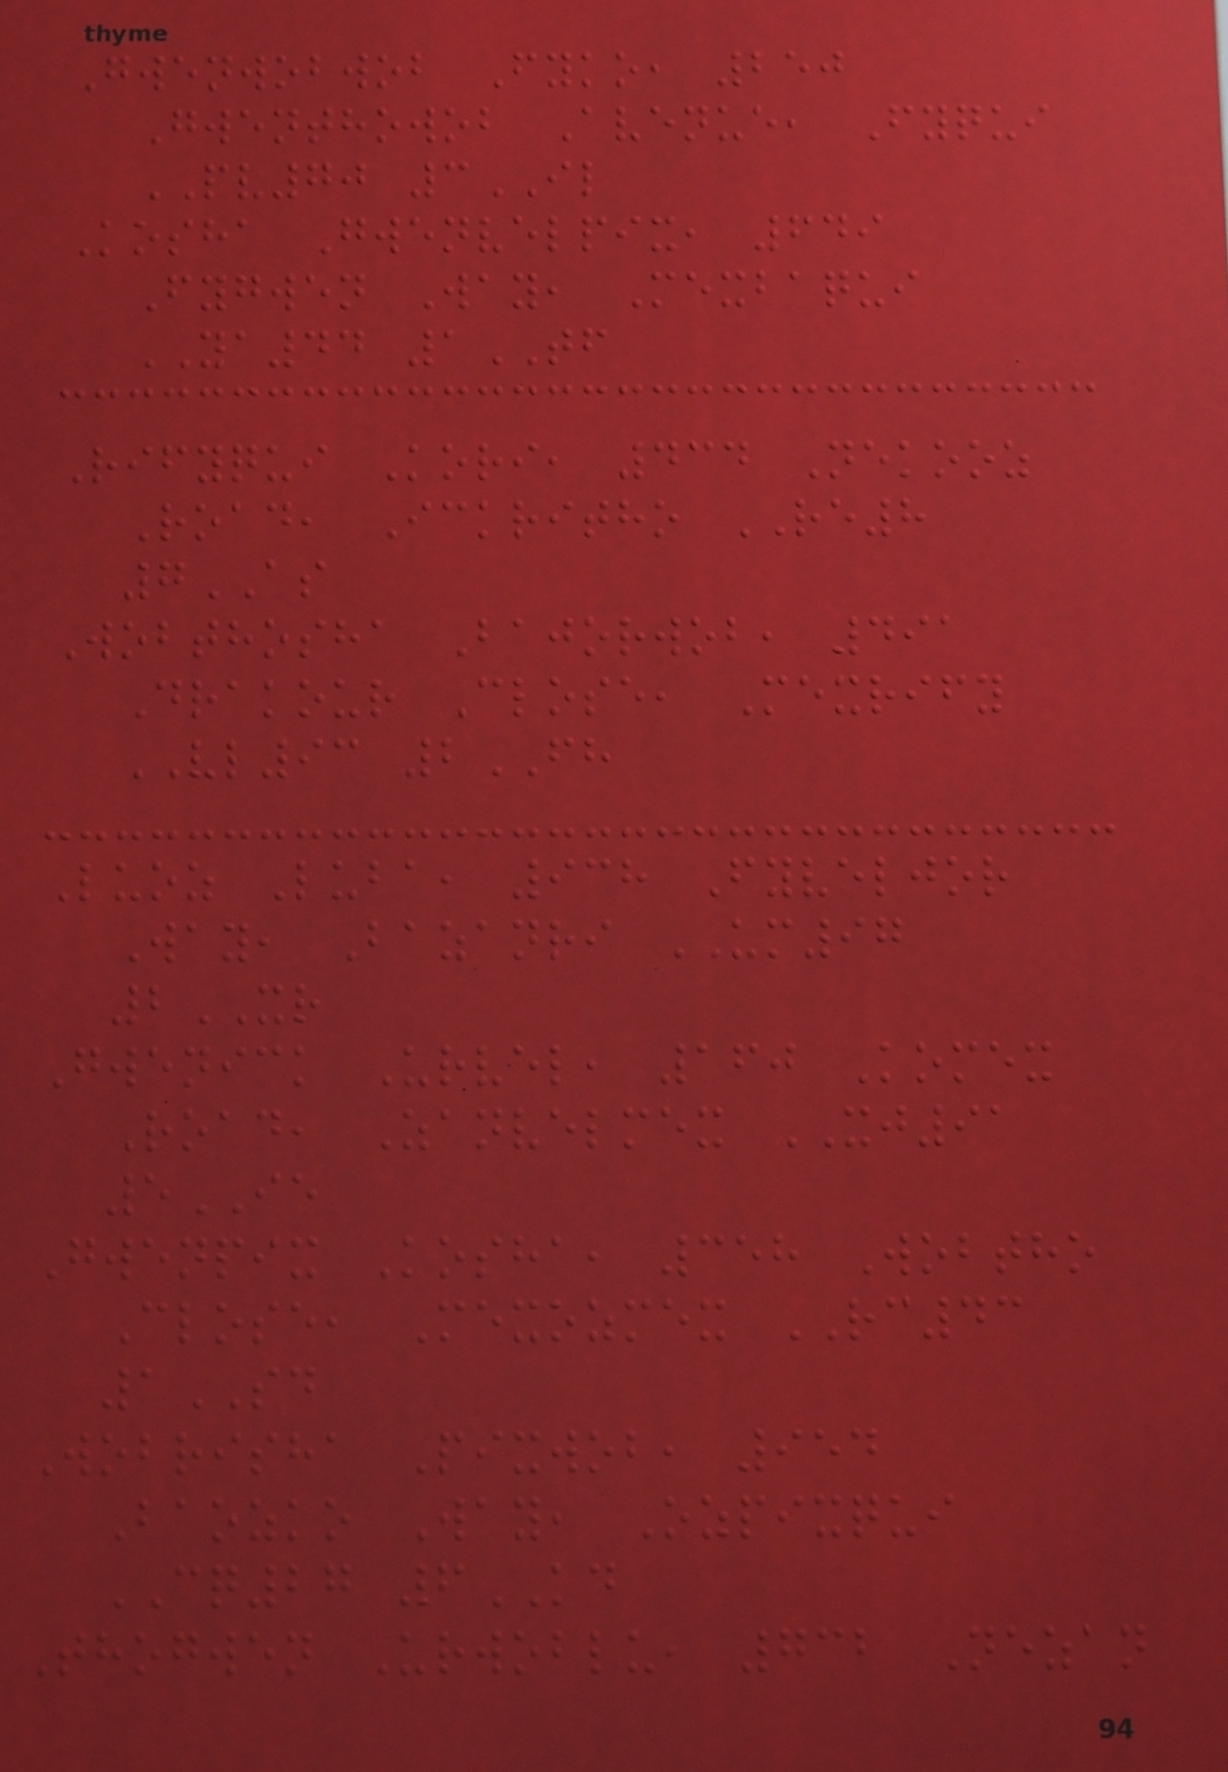Gwenwobwob Fyko, 250
Gwenthowob Avenue, Fyqui
PV70 3IL
Kosha Gwenvelpix, 649
Fygwen Way, Mexbaqui
YA44 1TF
Rifyqui Kori, 434 Nekooz
Road, Ickritho RE8
7AS
Wobthosha Bajorwob, 491
Drakour Close, Mexrify
VL93 2FH
Luoz Luba, 938 Fyveljor
Way, Bazanri UM97
2XR
Gwenick Urvel, 160 Komex
Road, Zanvelmex XJ91
5IE
Gwenpix Kosha, 358 Wobtho
Close, Mexozmex RC43
1SD
Wobrisha Pixwob, 954
Baozko Way, Ozpixqui
CQ27 6KD
Thogwen Urwoblu, 732 Nezan
